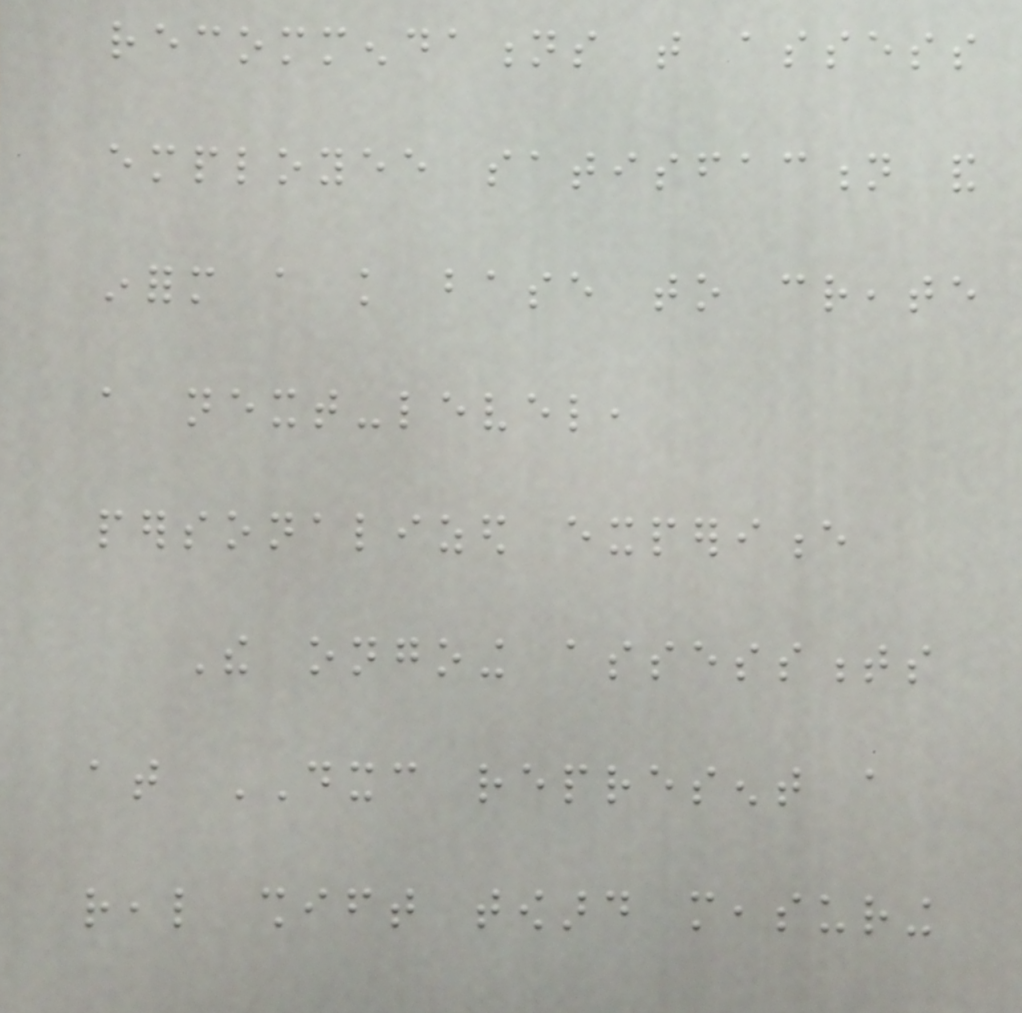recommendations that assess
employee satisfaction and
inform a knowledge base to create
a next-level,
personalized experience
The ongoing assessments
at DXC represent a
real shift toward measuring
